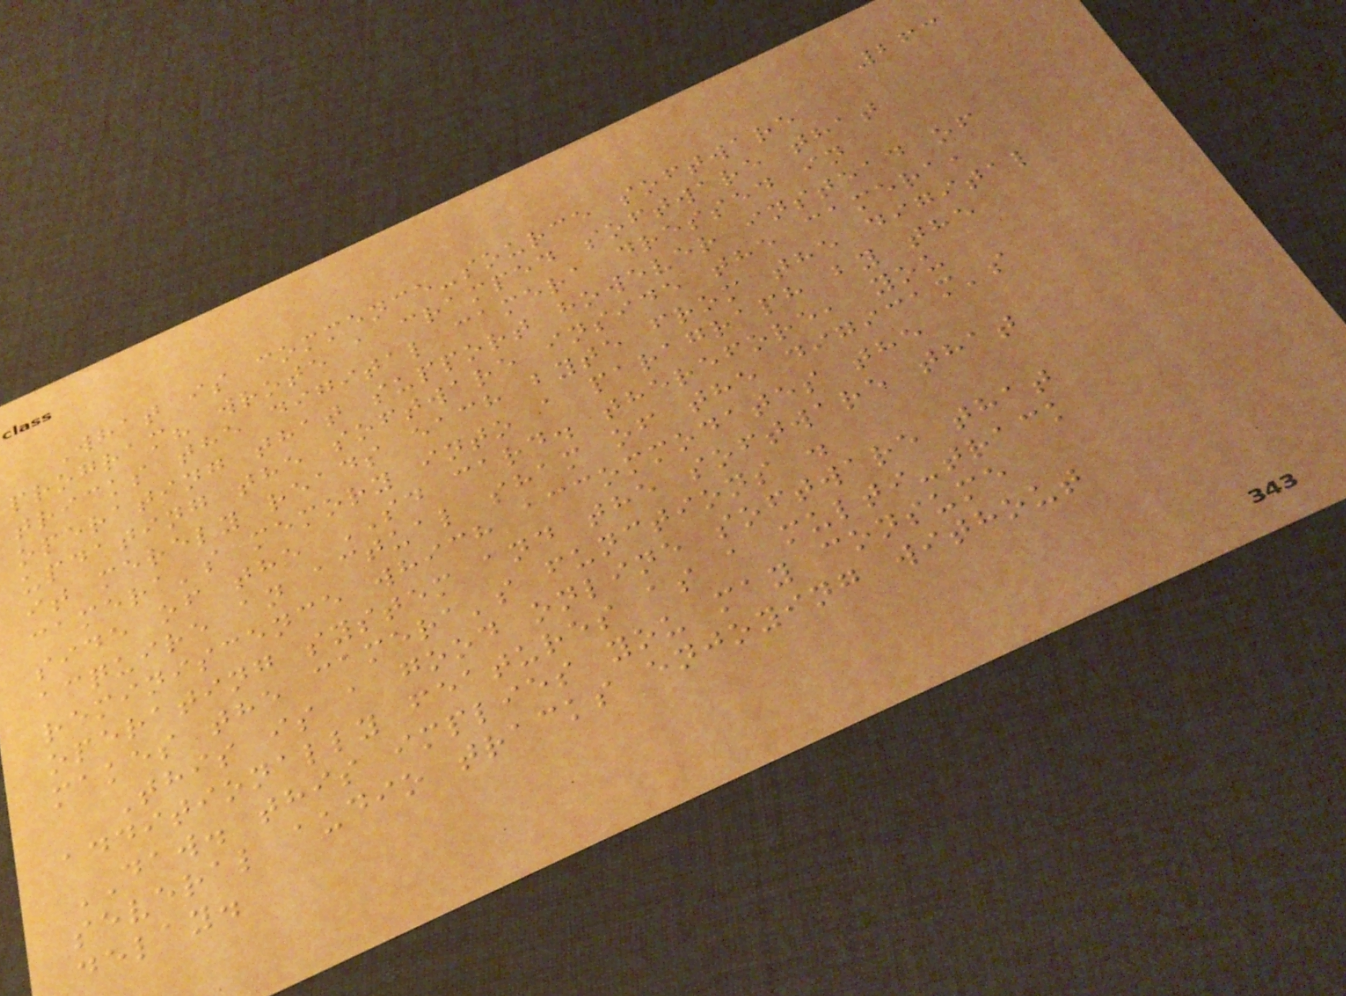263
What is commence-source software
program? wrote a cramped software that
tricks the digital camera dressed in
operating that support however instead of
updating the software inside the camera,
it merely reads each byte from the digital
camera's memory into a paragraph by the
side of the SD card. therefore, you
acquire an actual sham of the digicam's
reminiscence which accommodates the
operating system and the software that
makes the camera's functions .
This is a good online software that
additionally features as a multi-track
DAW. this implies you may consume
several audio tracks enjoying without
delay.
